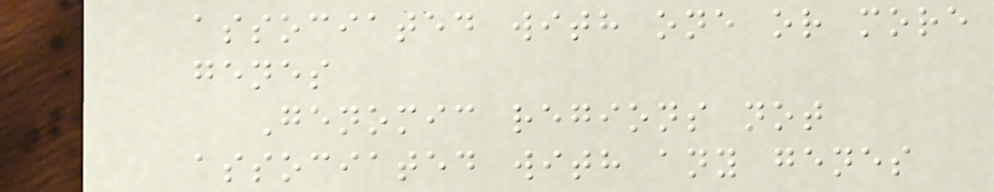associated with one or more
genes
Genomic regions not
associated with any genes
